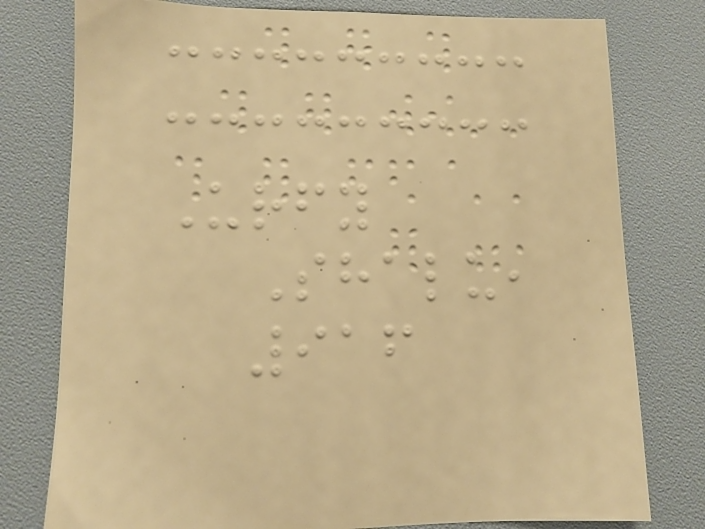Urfy
Shalu,
916
